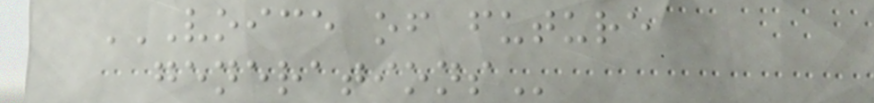VOICE OF FUTURE
GENERATIONS
